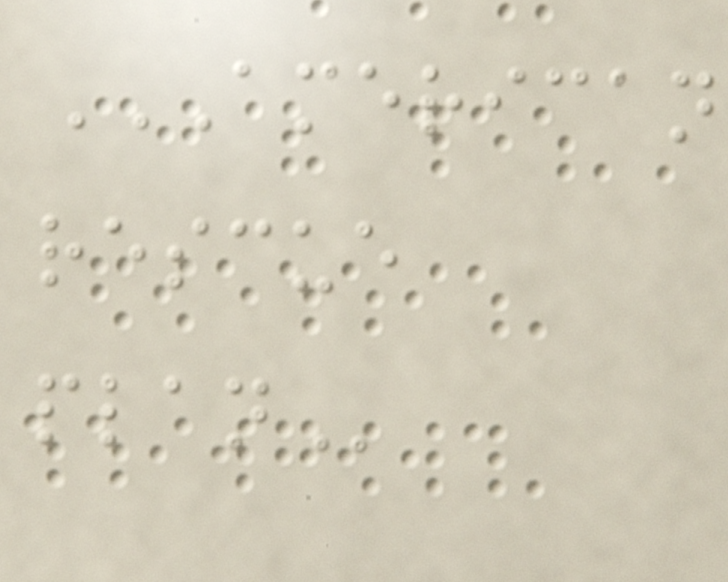AMERICAN
RESCUE
PLAN
